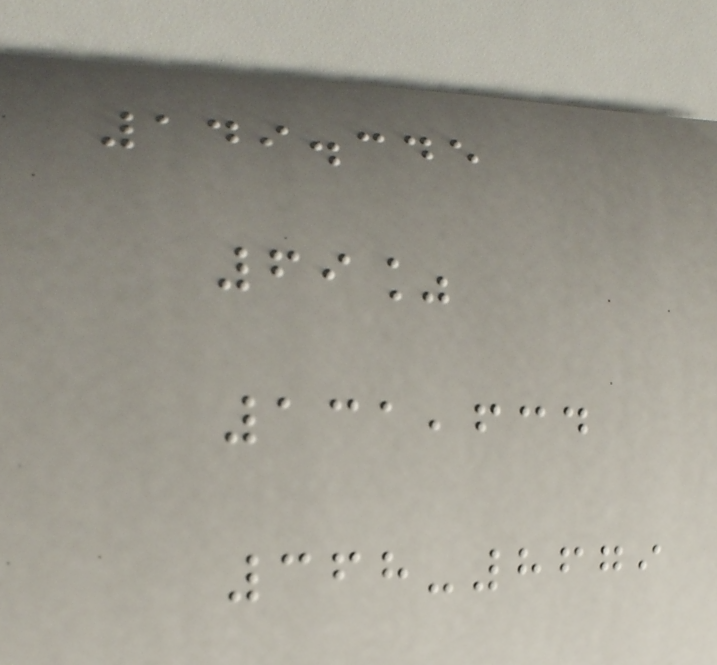149.345
69%
131,634
368-8679
